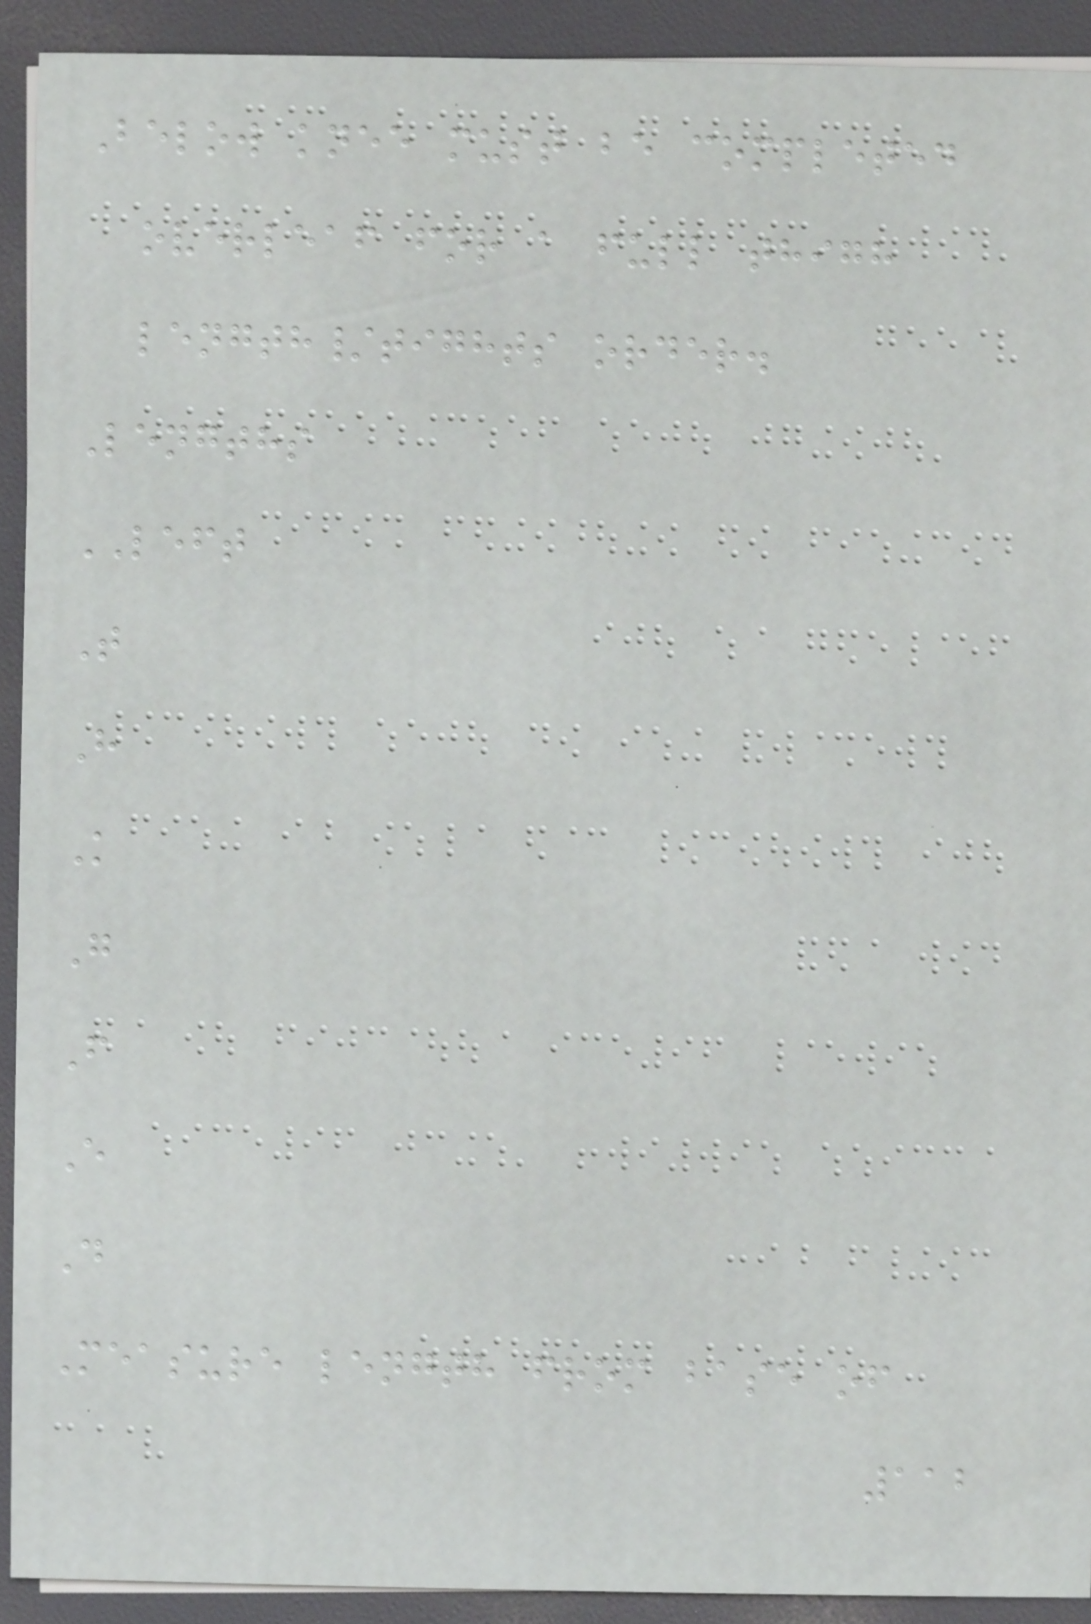Below knee must be completed
overleaf for a full thigh
length/tights order.
Lengths
LEFT
T
H
K
G
F
E
D
Measure length from base of
112
